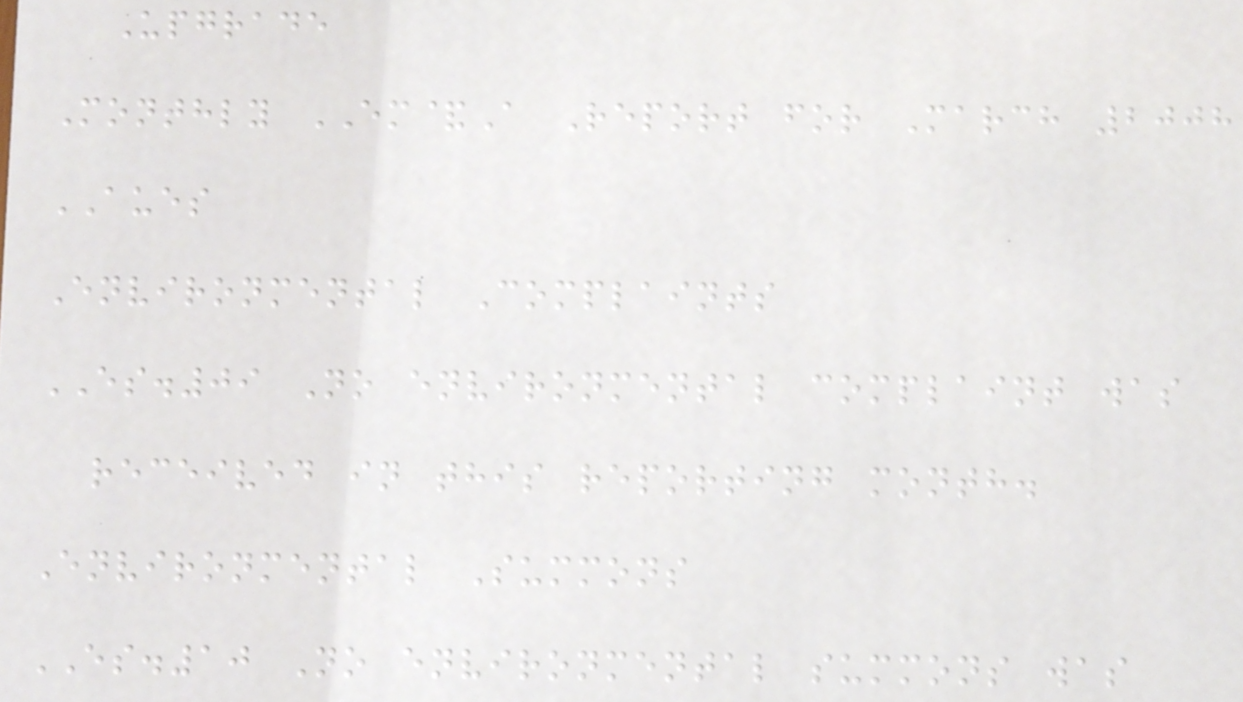Upgrade
Monthly EM&A Report for March 2008
AUES
Environmental Complaints
ES.09 No environmental complaint was
received in this reporting month.
Environmental Summons
ES.10 No environmental summons was
